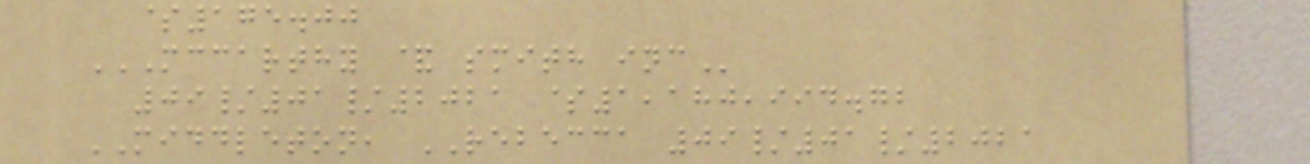$175.00
MCCARTHY & SMITH INC
09/01/2021 $1,180,994.72
MIDDLETON, REBECCA 09/01/2021
